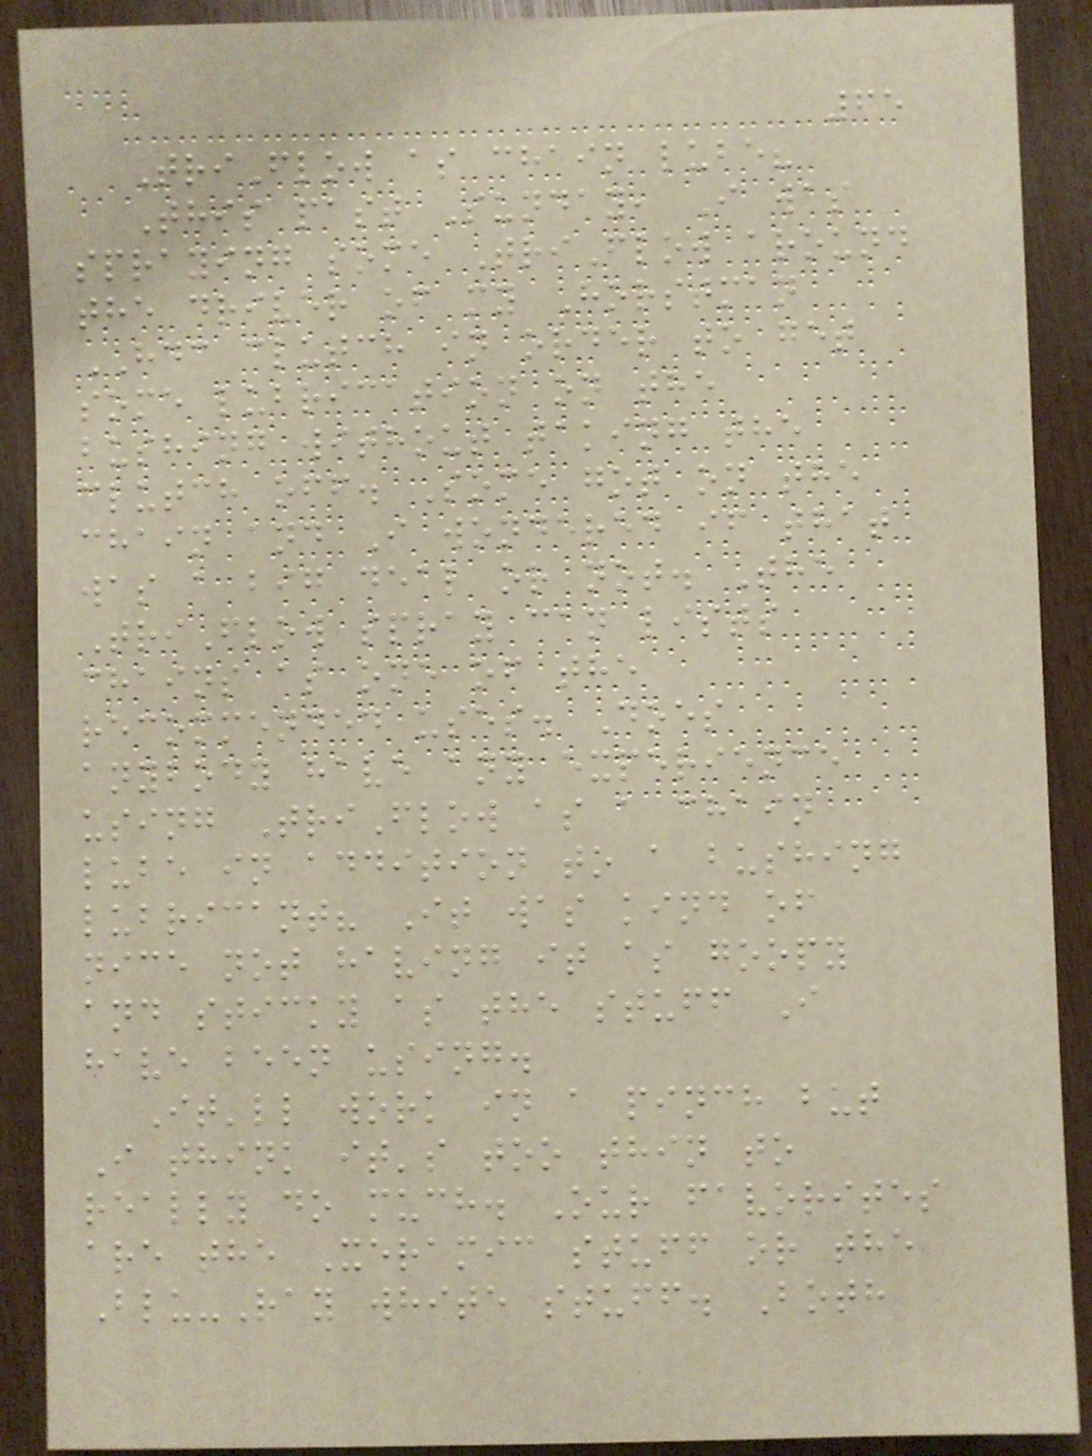65
TriFlow as chain lube?
This past Sunday, I was
spraying some TriFlow around
the driver of my Horstman
HDC clutch in order to get
some lubrication on the
bushing without taking the
clutch off. Some got on the
chain and I wondered if that
was a big deal or not. The
TriFlow spray can lists
chains as one of the
recommended uses. Does
anybody have any experience
using TriFlow as a chain
lube in addition to a bushing
lubricant? It was kind of
nice not having it as goopy
and sticky as the stuff I
have been using.
It'll work in a pinch but
I think it's too thin to
really do much. Our favorites
are the Xeramic stuff or the
Blu-Ray white stuff. Both
